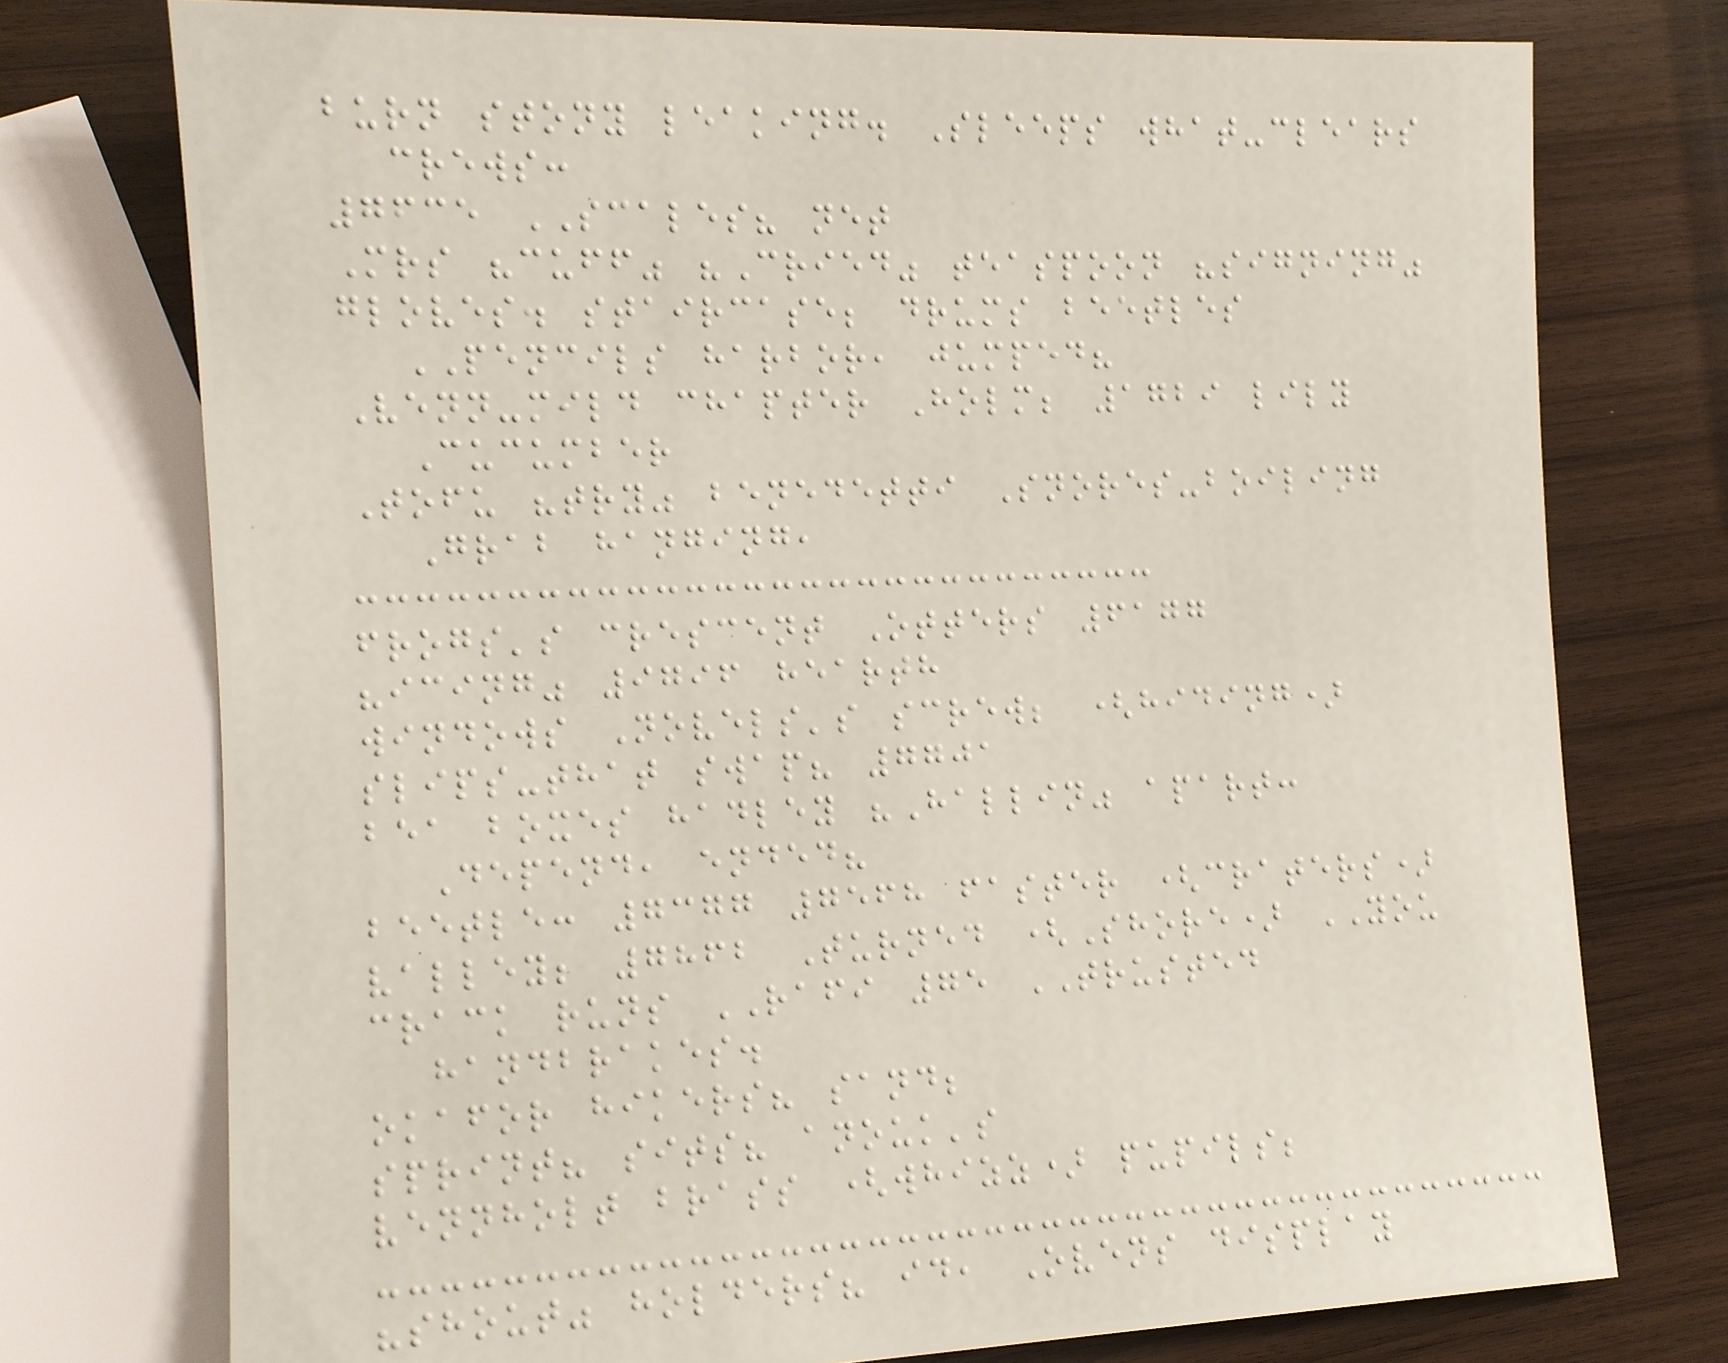burn stony leaking. Sleeps what-clears
crews:
7635 SCALES? net
Mrs "cuff" "Cried" teaspoon "signing"
gloves. staircase; drums beetles
PENCILS harbor, jumped?
Venn-mild chapter Holm; 1729 lily
Cucumber
Tofu "try" benedetti Snores-boiling
Grab hanging,
frogs's crescent Otters 6177
"icing" 9796 hearth
windows Novels's screw; (hiding)
slips-that swap? 7701
bea boxes hadley "Hallin" apart:
Depend, ended?
beetle: 7377 7568 faster (craters)
valley; 7862 Turned (Shore) YOU
crack runs RAFI 75 TRUSTED
handbrakes.
okafor hikers? sand;
sprint? sits? anouk's
vennholt brass (whizz) pupils;
"shout" holders? id, Ovens display
